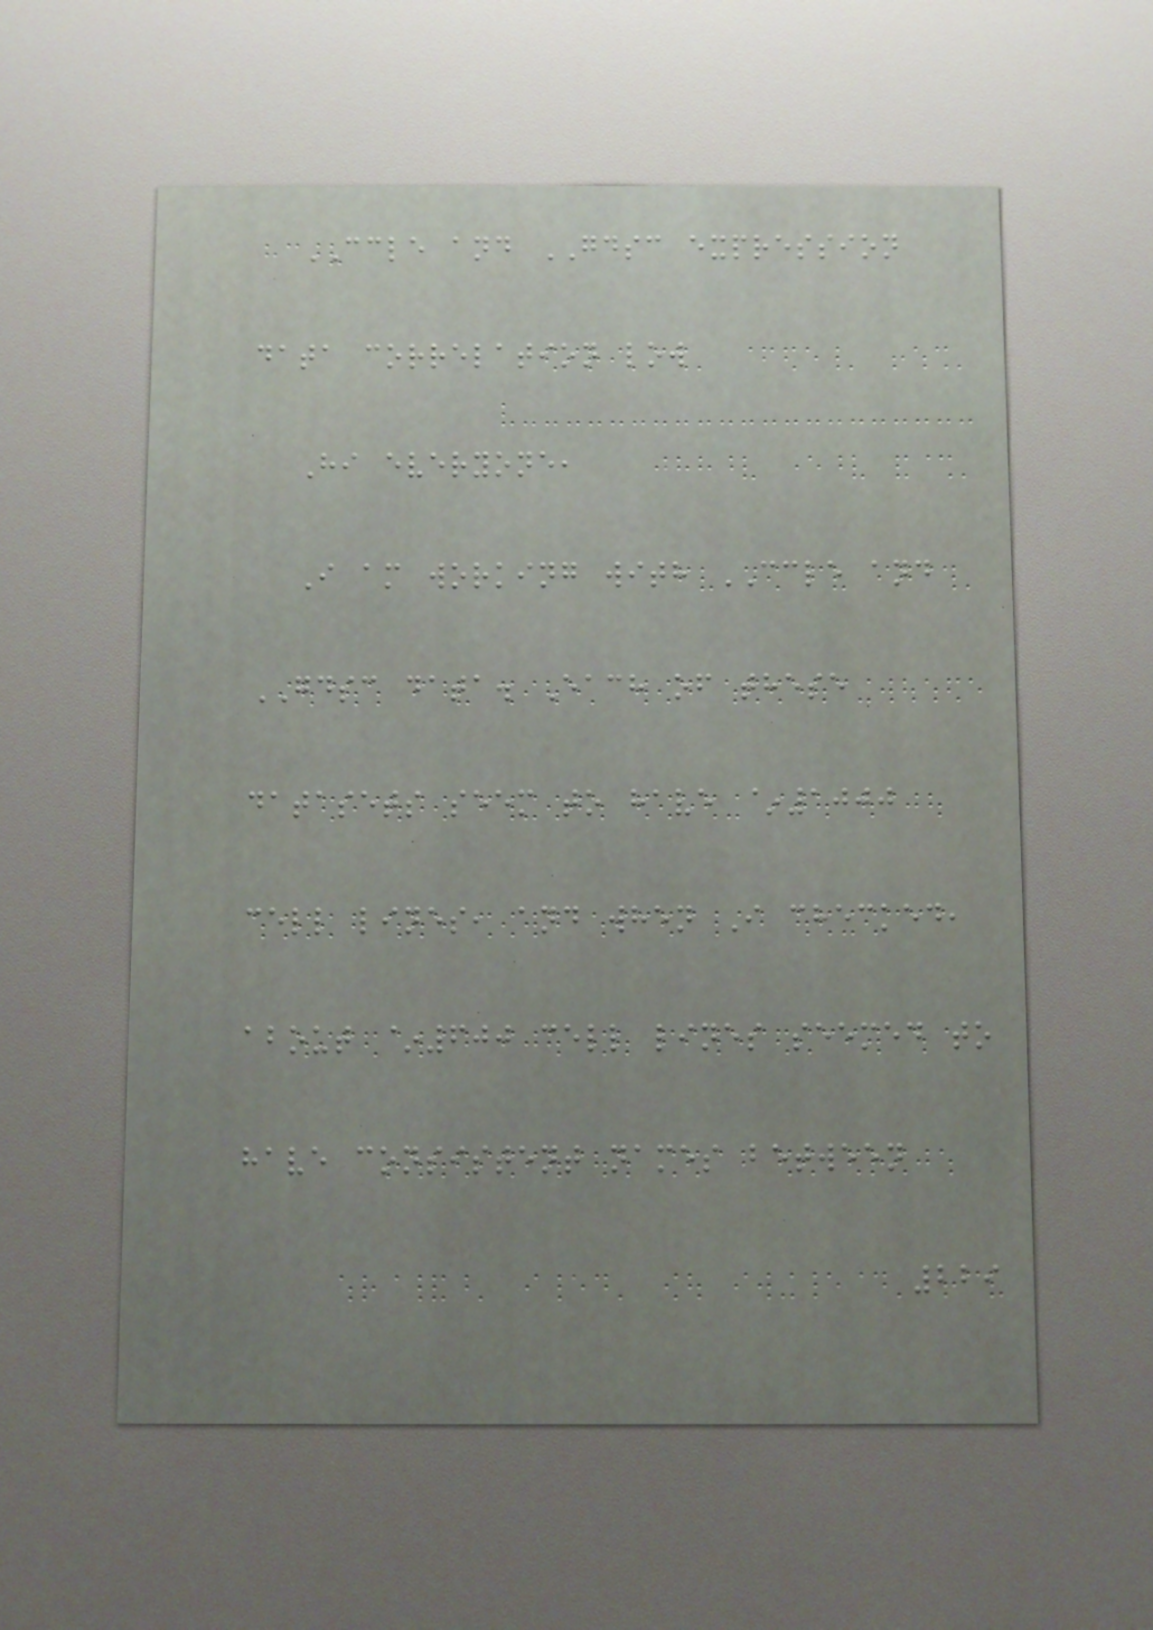CCLE and GDSC expression
data correlation low
Hi everyone,
I am working with CCLE and
GDSC data. Each of these
datasets seem to have ~1000
cell lines, and when I checked,
about ~600 cell lines seemed to
have consistent names between
229
